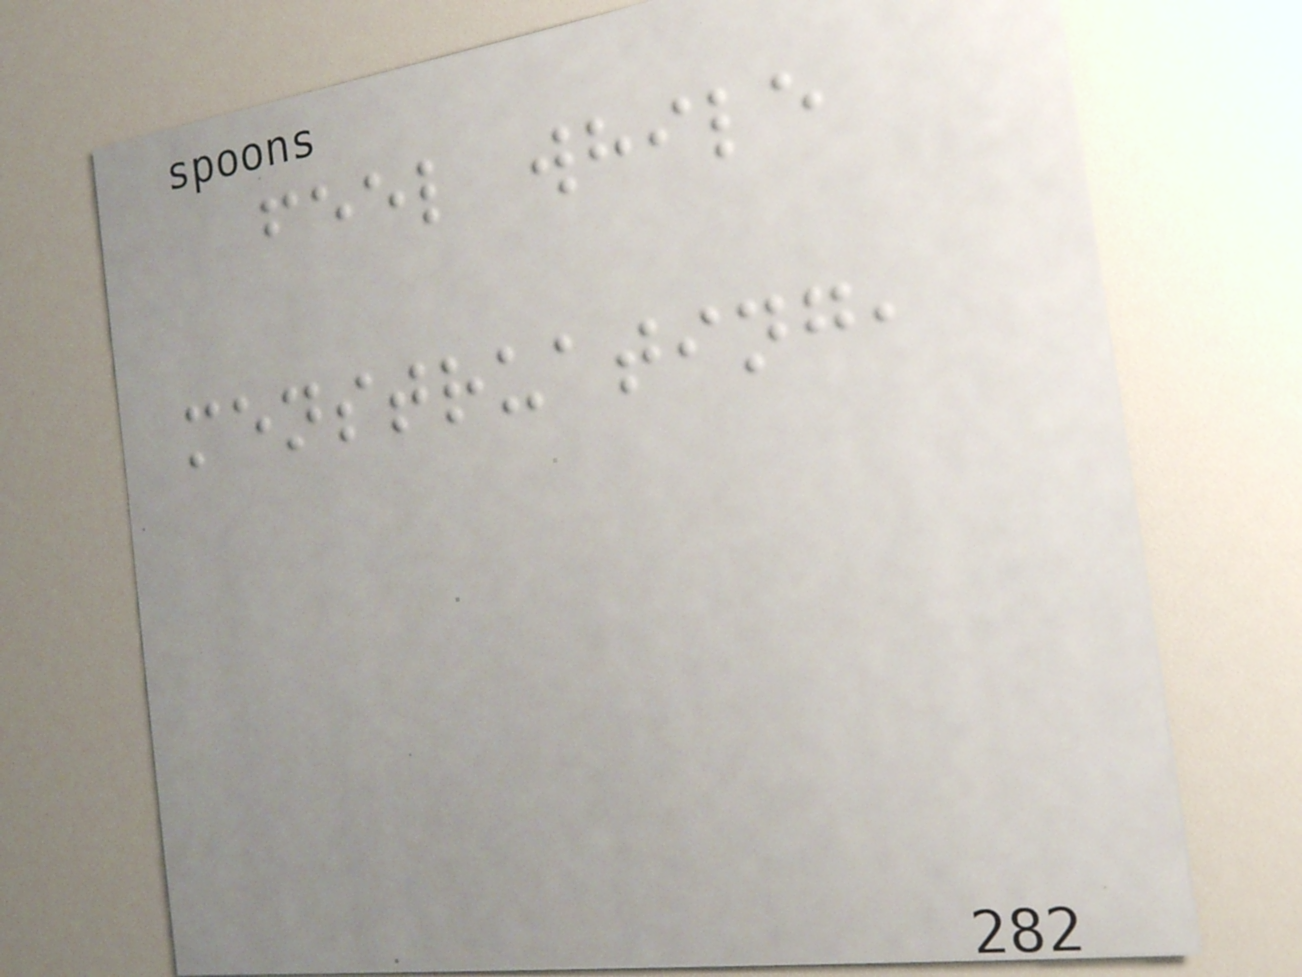feel while
menstruating,
